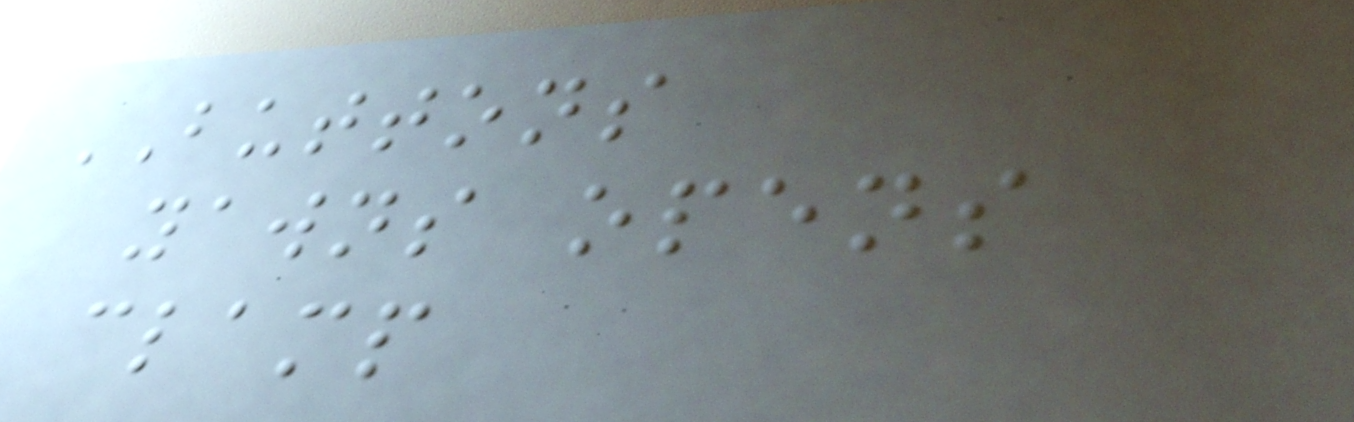BUTTONS
yawns opens
clamp
